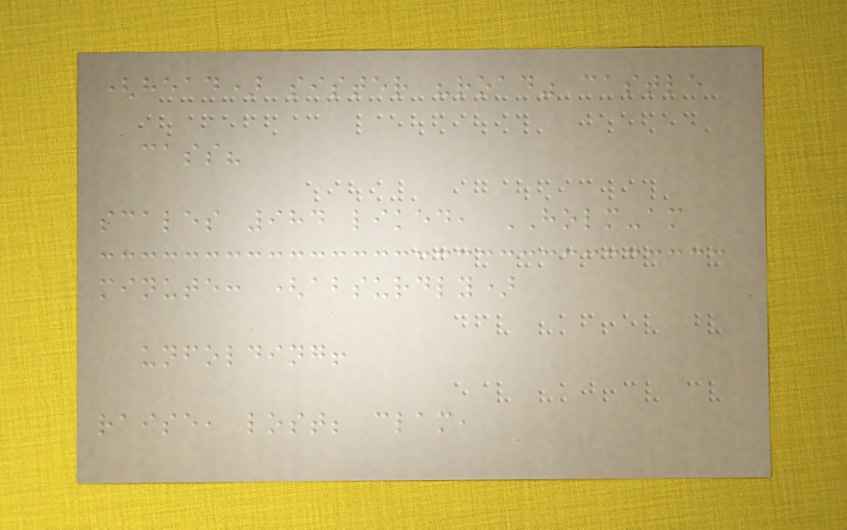(head) sister "road" castle
cass?
scales 984 liked, HOLM-am
minute: (absurdly)
unfolding!
raise, lost; clam,
